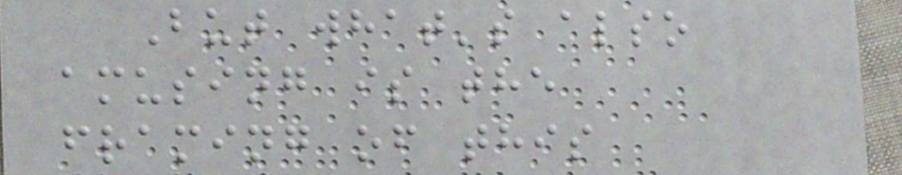But what's also
amusing is the
framing of this
